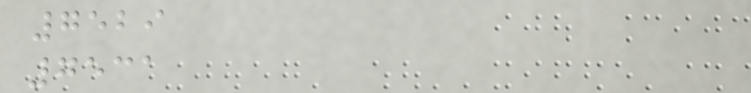7529
7531
